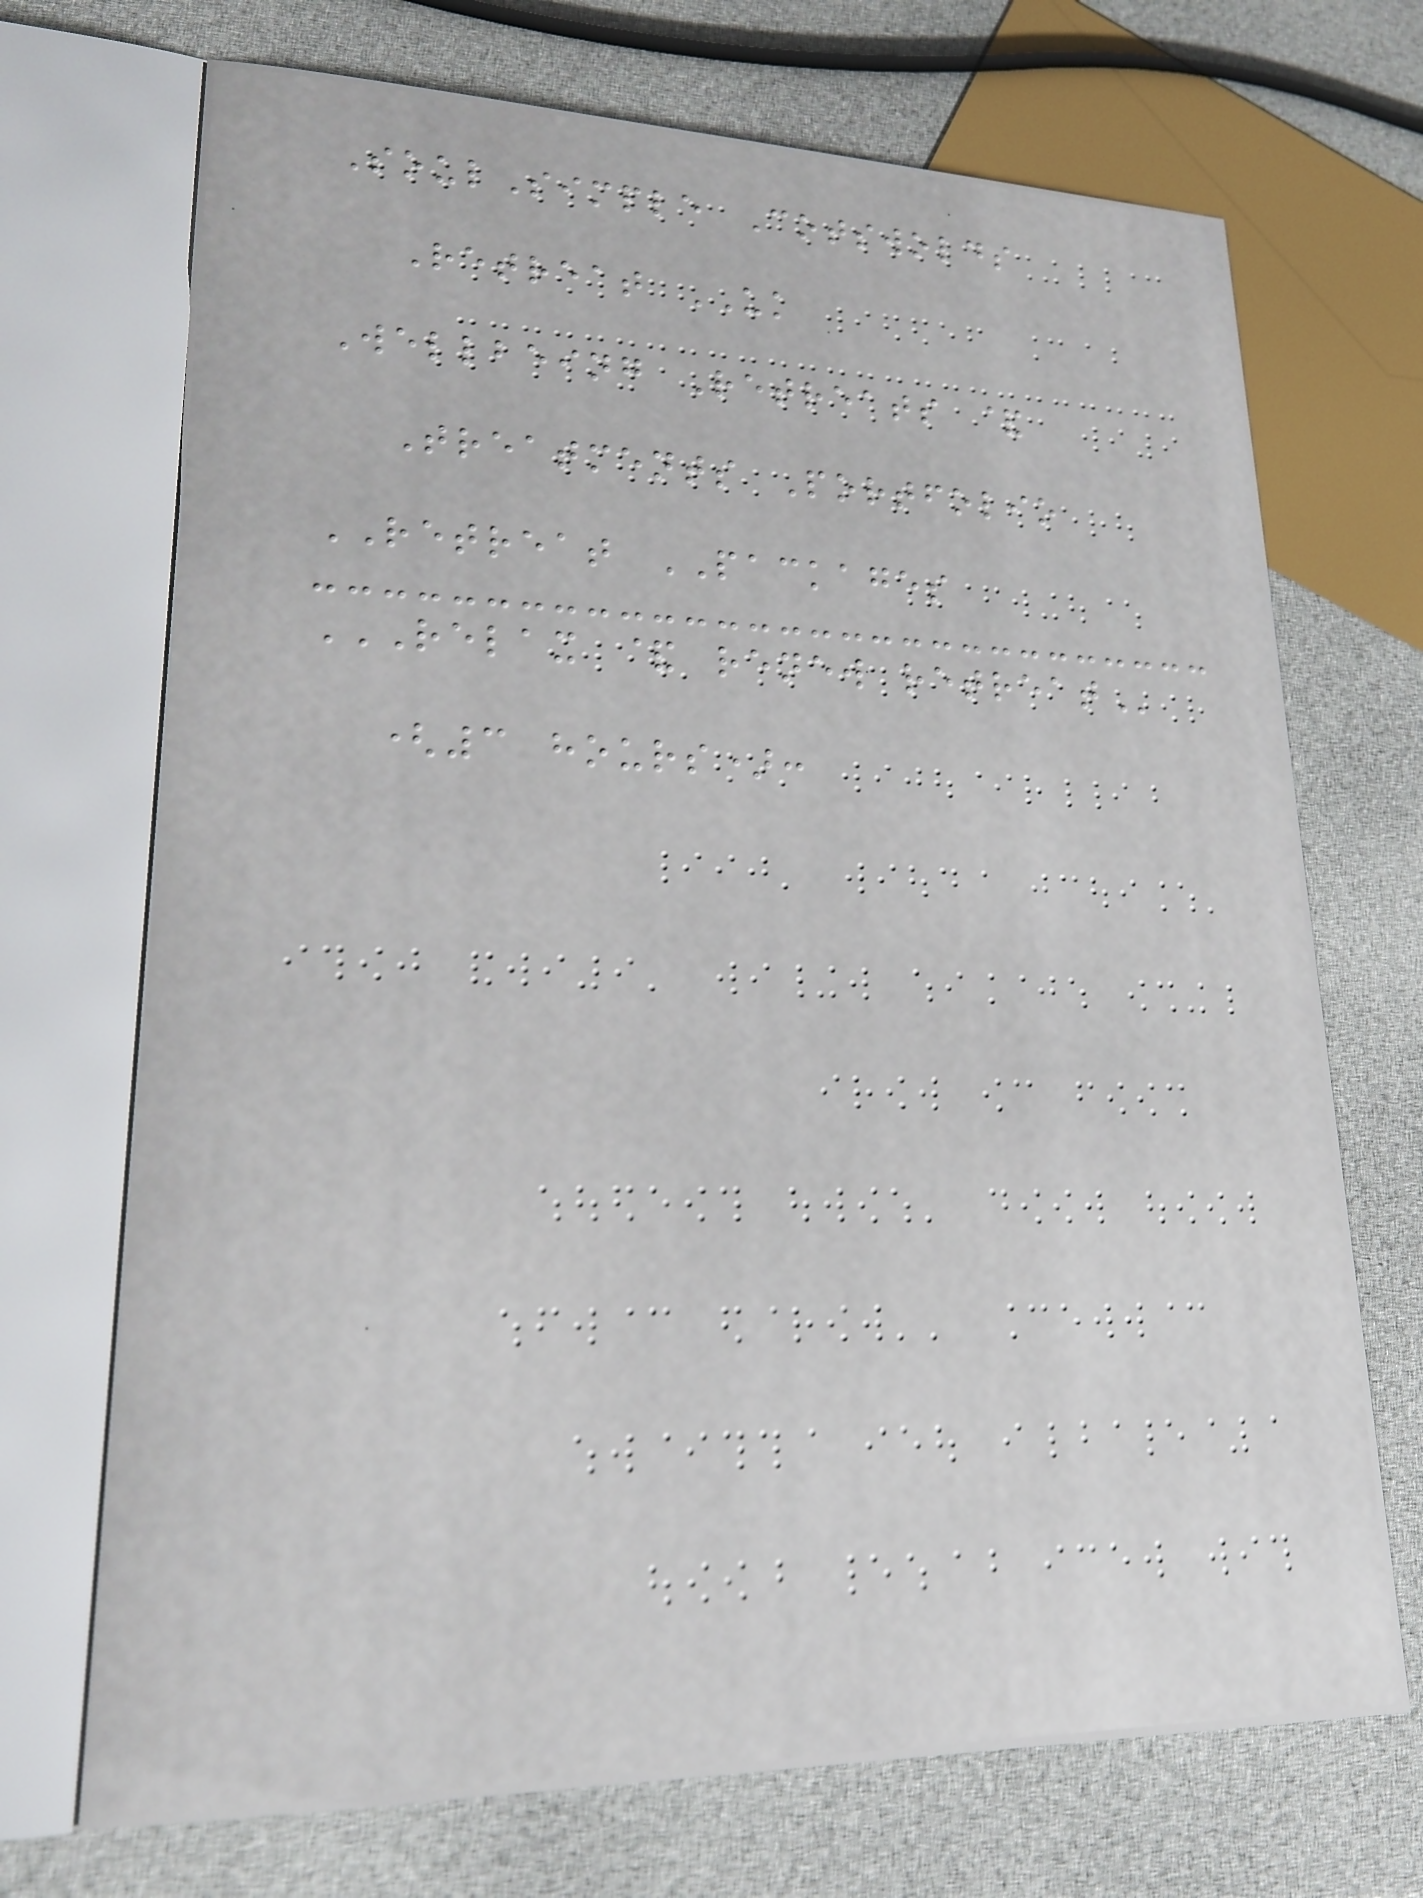SoulSimple Cotswolds
Retreat UK
Wellbeing Retreats &
Treatments Portfolio
RETREAT PACKAGES
RELAX & RENEW RETREAT
(3 hours):
